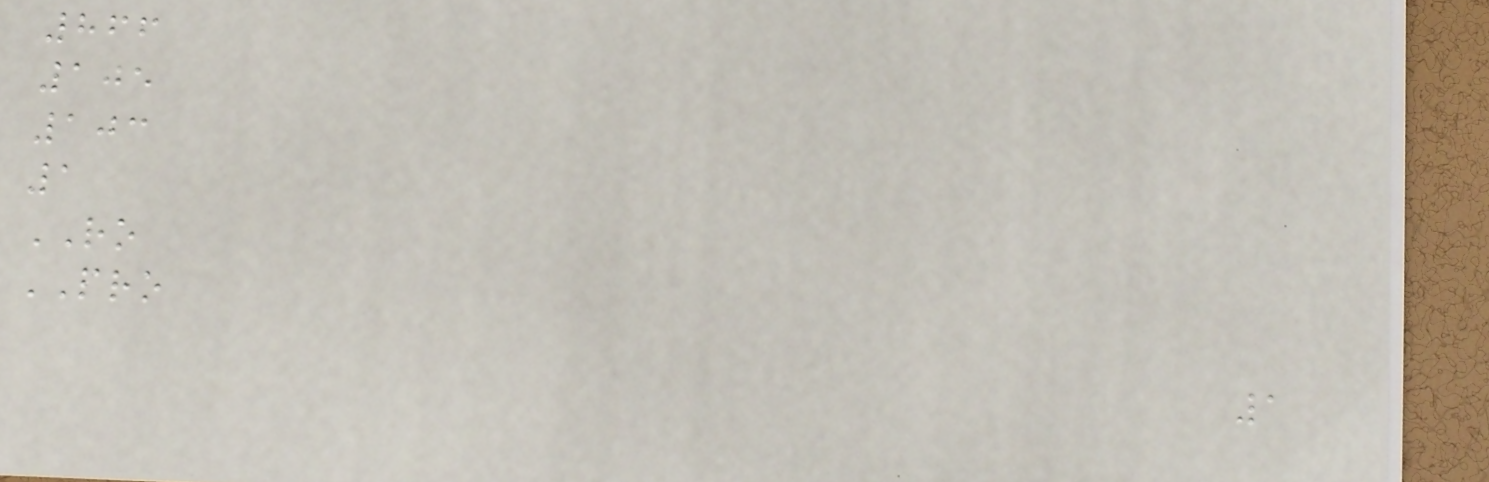866
105
103
1
RO
PRO
1
